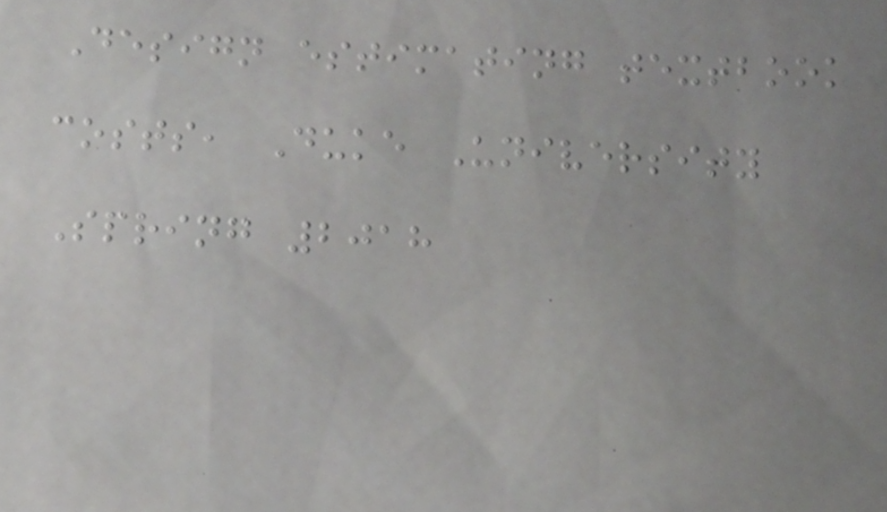Design estimating textbook
costs, Duke University
Spring 2018
